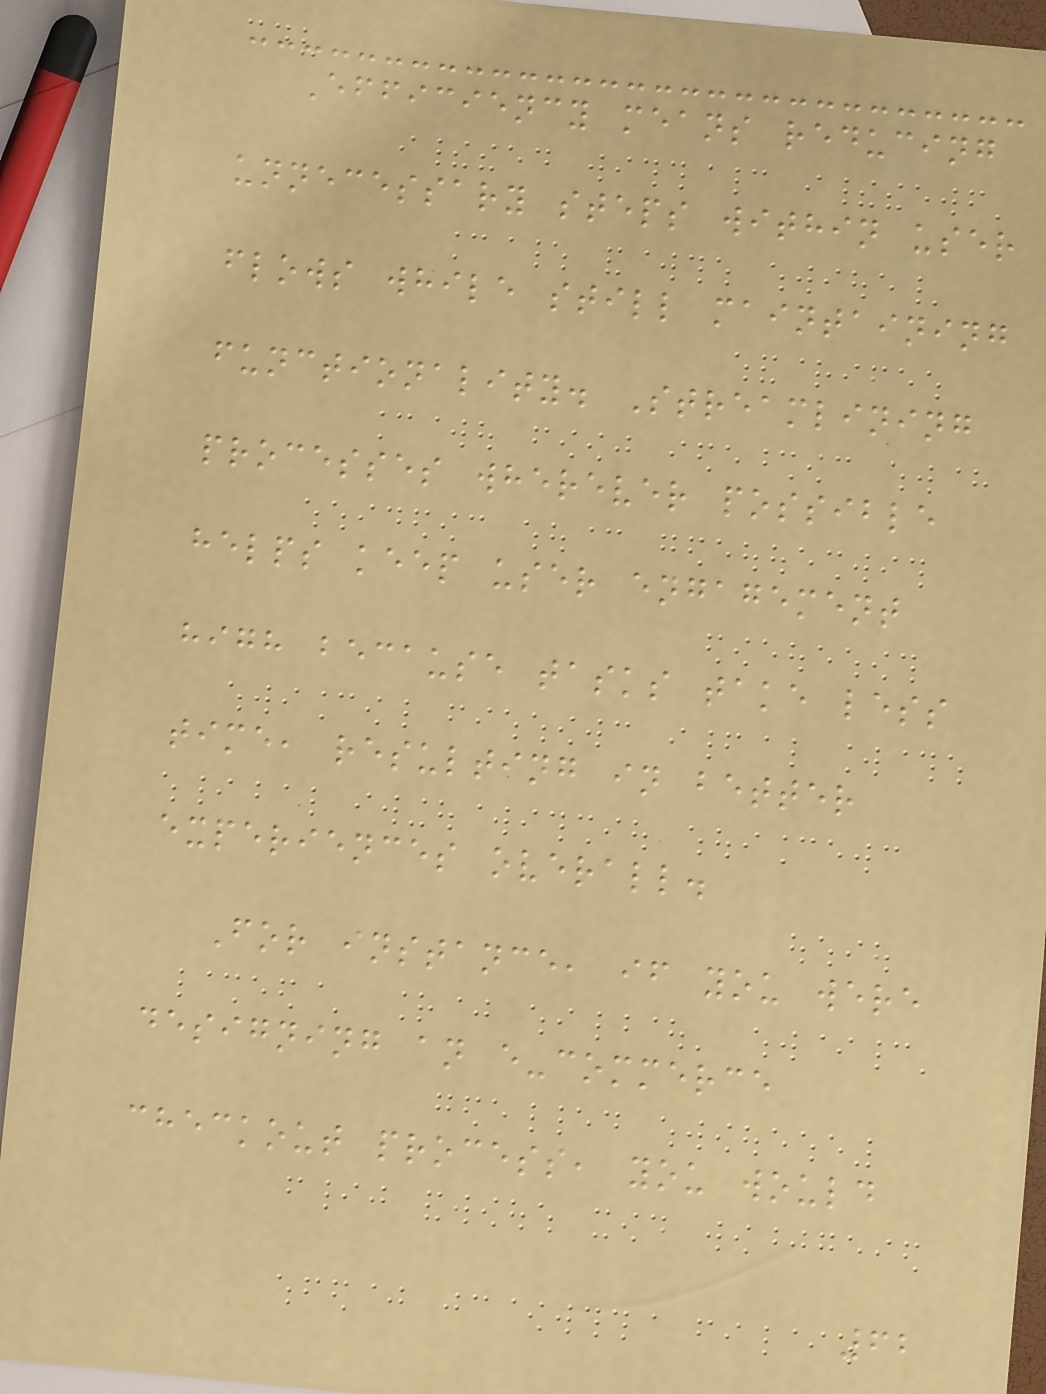Efficiency means reducing
unnecessary steps within user
flows while still maintaining
functionality. Streamlining
processes wherever possible
helps keep user engagement
high because tasks take less
time, resulting in better
experiences overall.
For instance, if you were
designing an e-commerce
checkout process, you would
62
